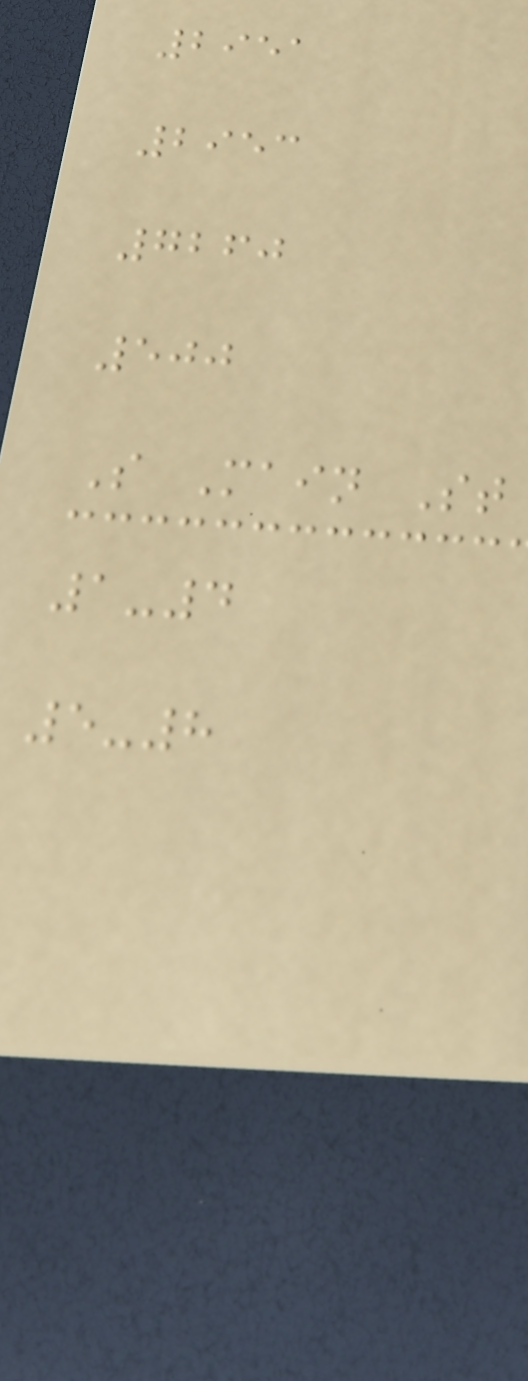2951
2953
7260
500
S Main St
1-4
5-8
